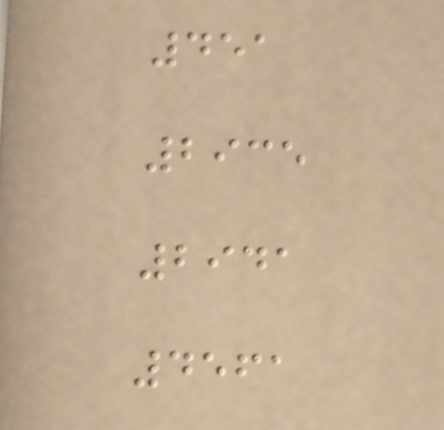451
2935
2941
4561
